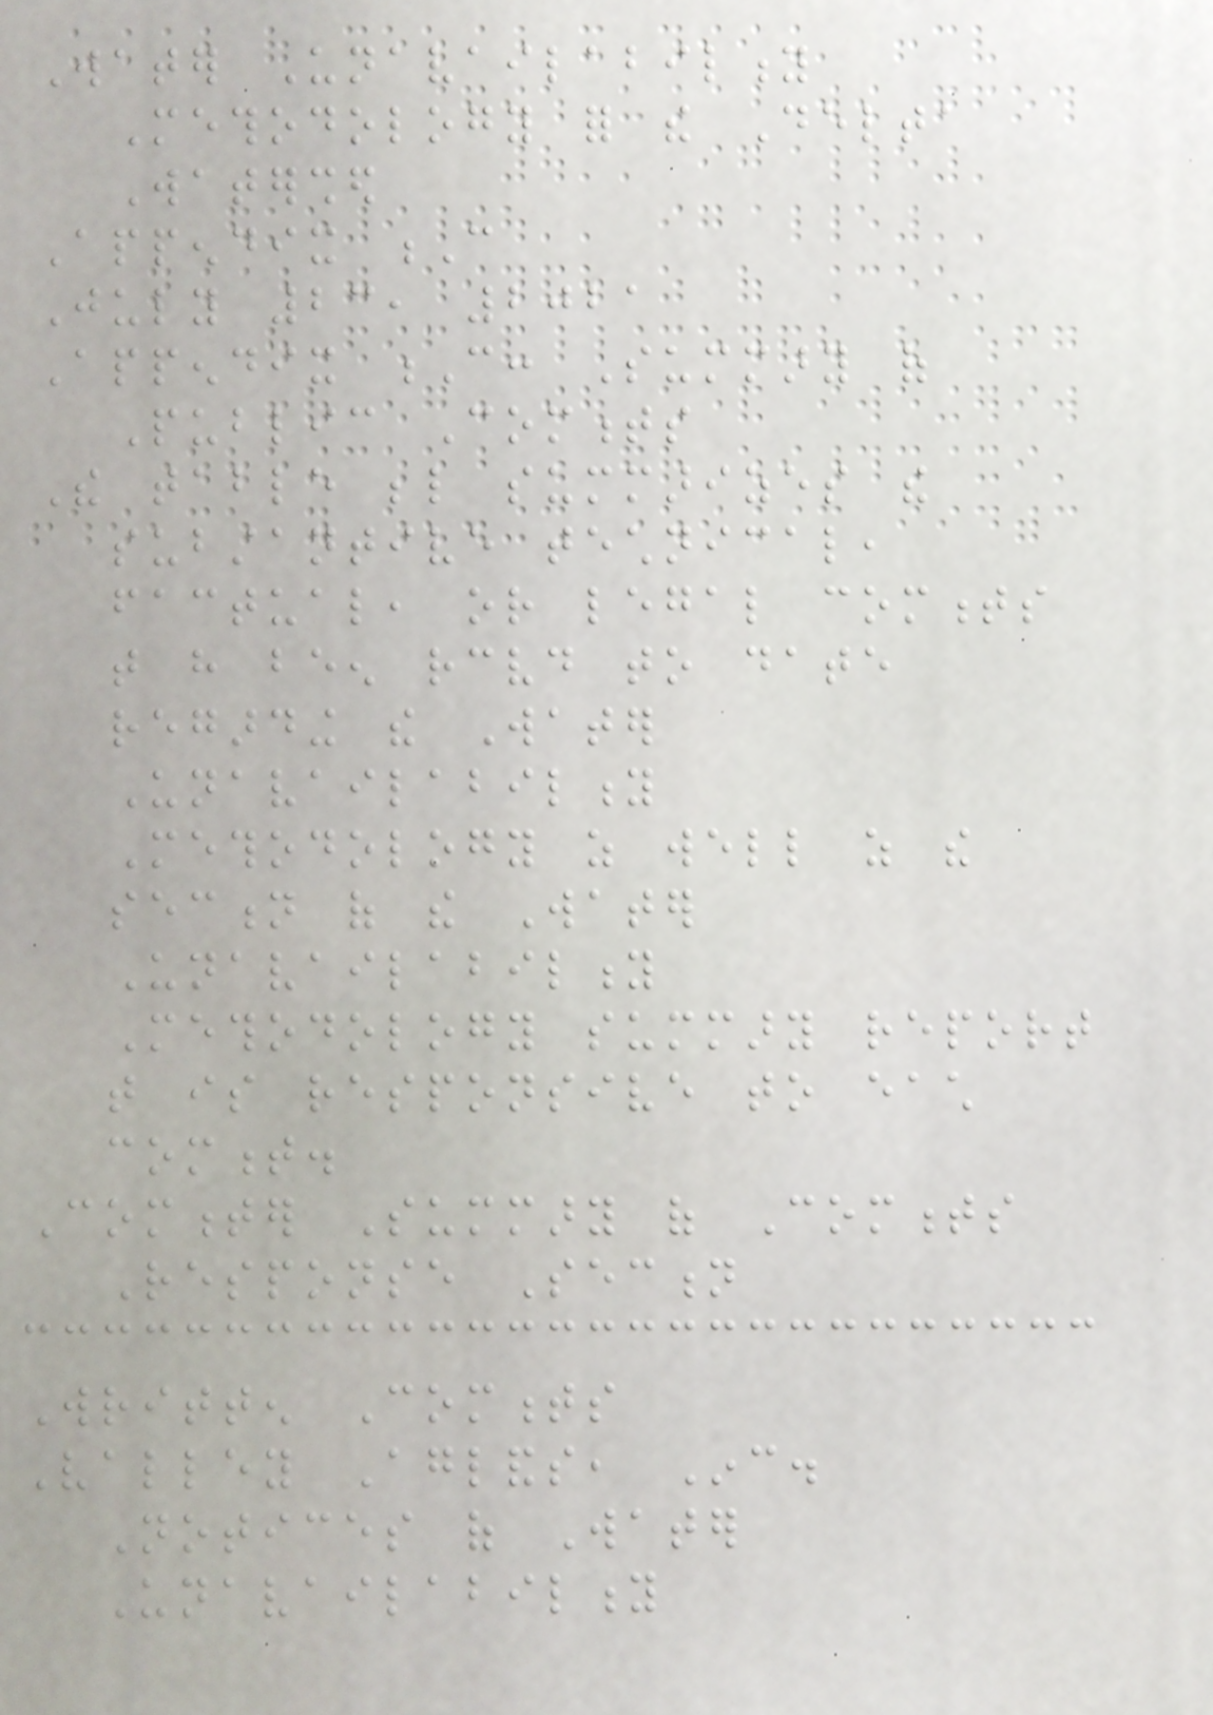Water Unavailability
Methodology for the Delta
Watershed
Appendix C
July 23, 2021
Appendix C: Summary of
Public Comments
The table below summarizes the
substantive technical,
factual, or legal comments
that have been received to date
regarding the Water
Unavailability
Methodology as well as the
section of the Water
Unavailability
Methodology summary report
that is responsive to each
comment.
Commenter Summary of Comments
Response Section
Written Comments
Valley Aglands, Inc.
Notices of Water
Unavailability
